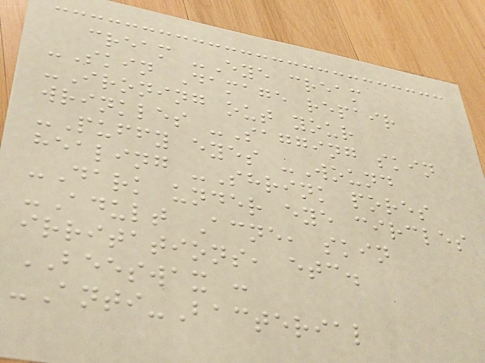cream -Eye cream
-Skin Damage repair
-Ironing out your
wrinkles -Sagging skin
-Puffy eyes -Wound
healing -Shrink pores
-Dark under eye circles
-Adult Acne, skin
irritations, etc.
BEESWAX :
-Anti-Bacterial
